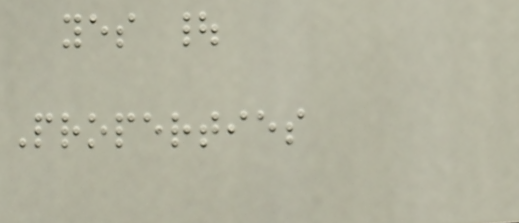yes |
Properties
